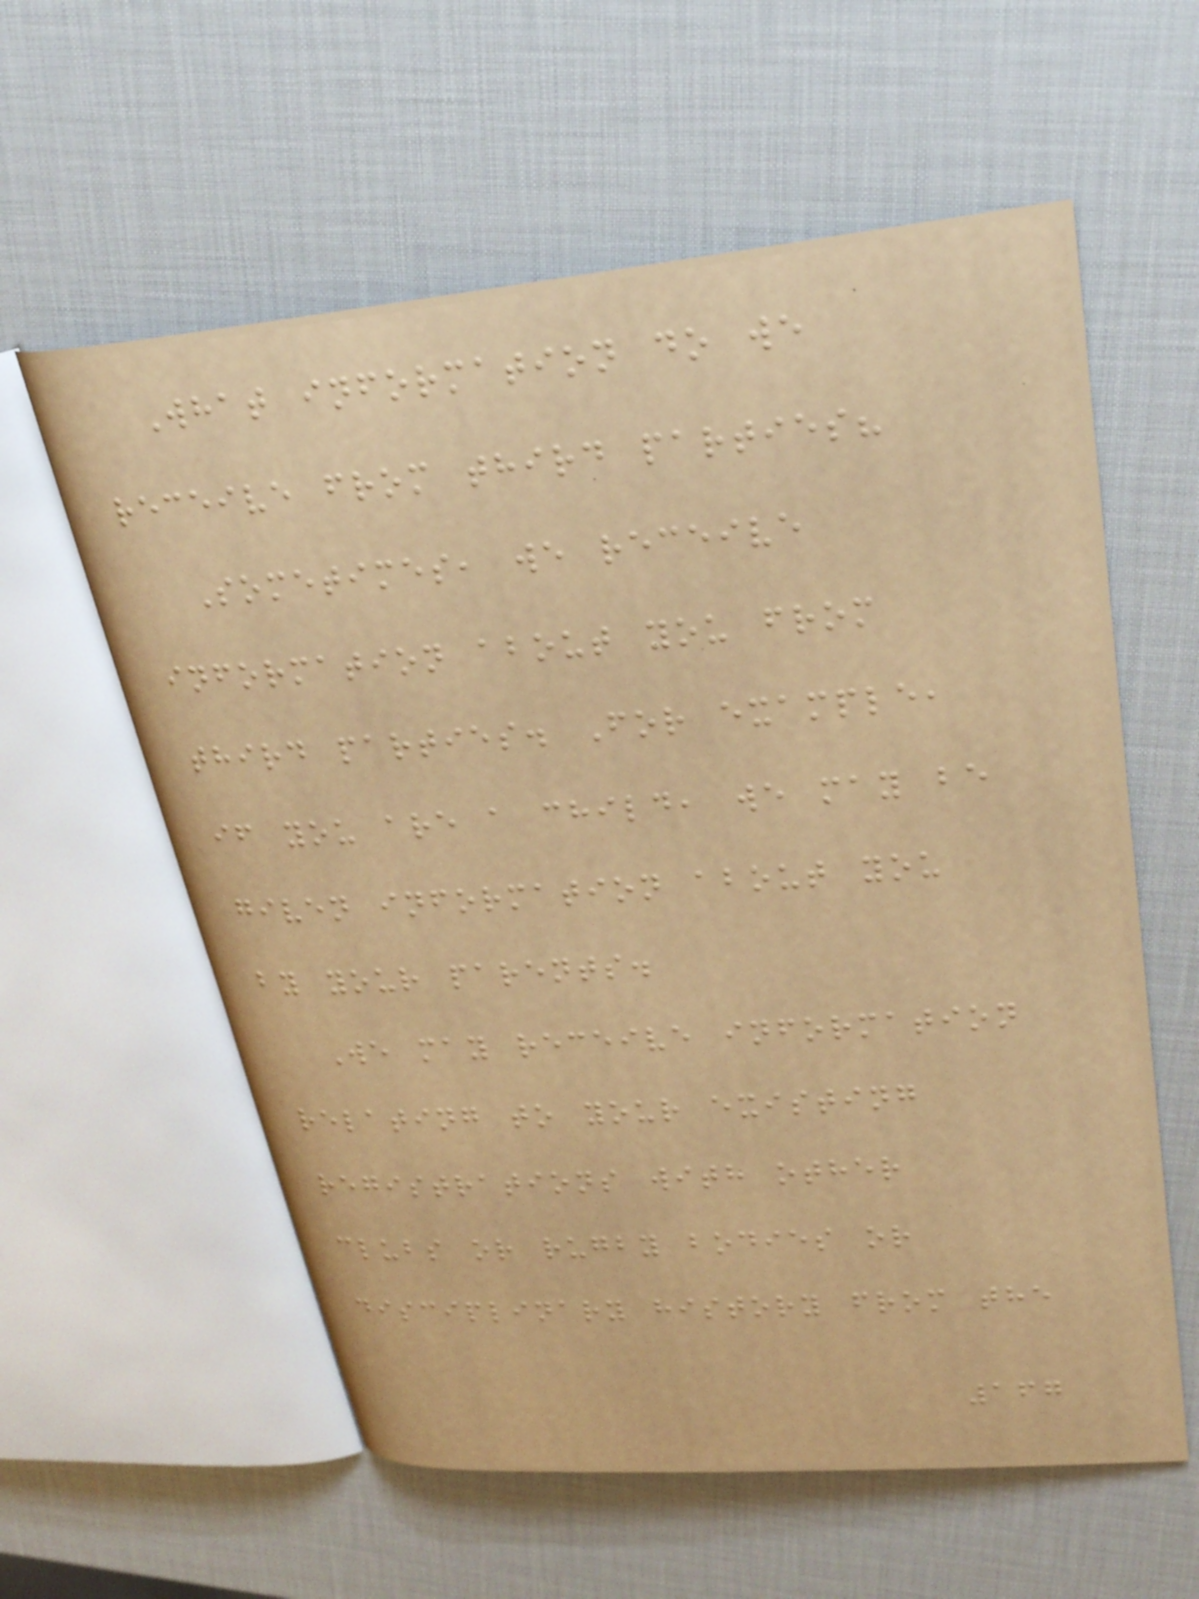What information do we
receive from third parties?
Sometimes, we receive
information about you from
third parties. For example,
if you are a child, we may be
given information about you
by your parents.
We may receive information
relating to your existing
registrations with other
clubs or rugby bodies or
disciplinary history from the
167
